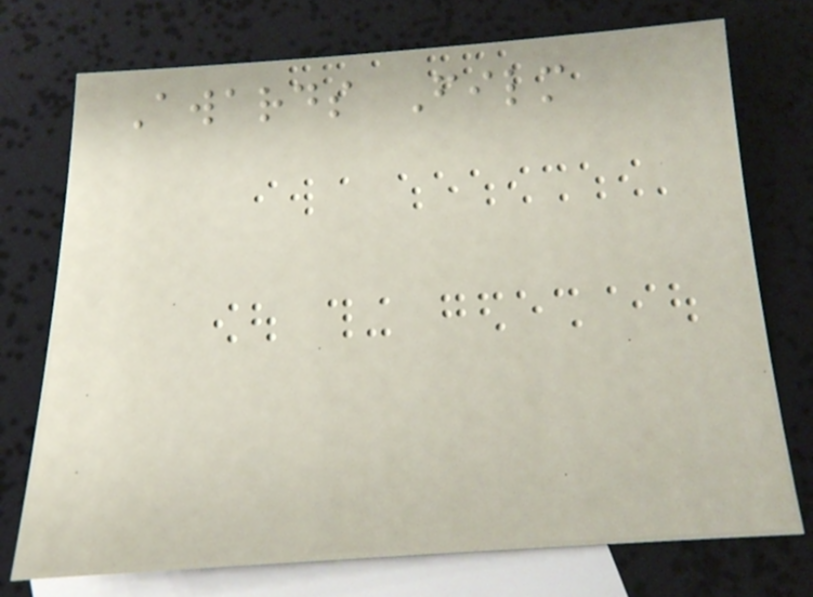Awards Film
